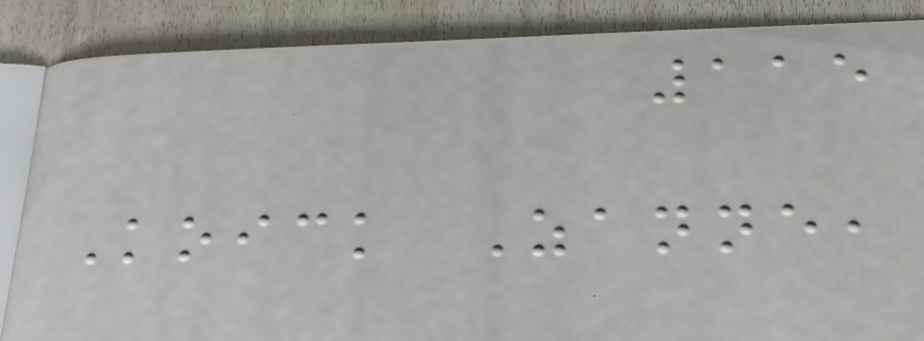115
Koick Zanne,
